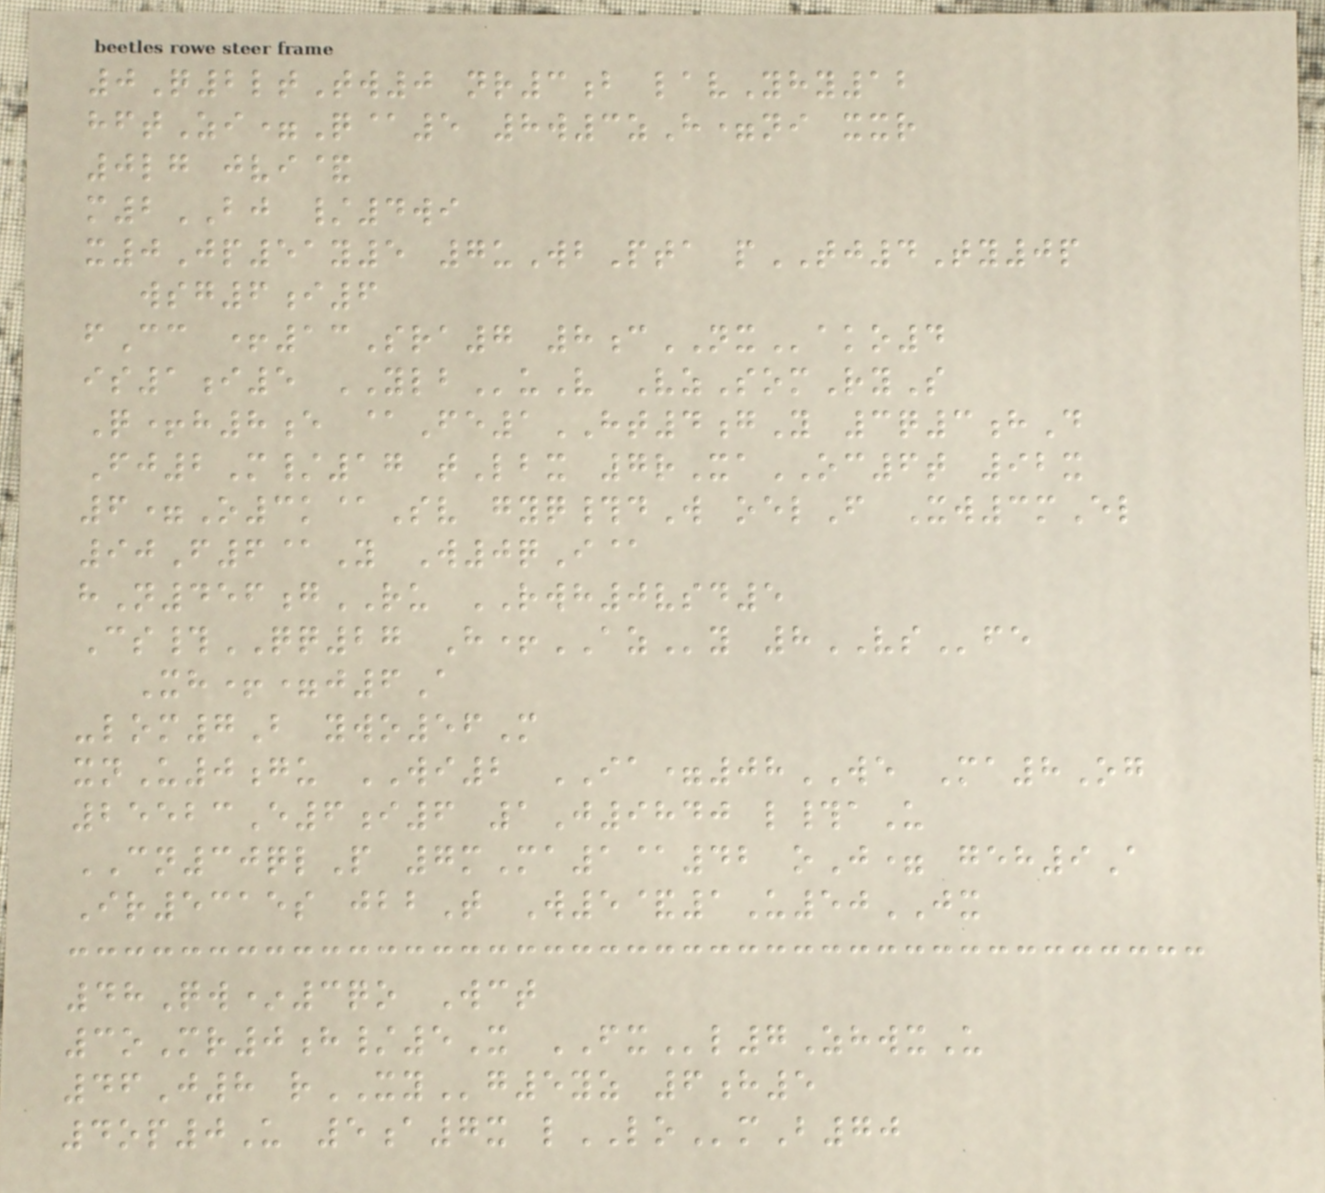0Q2ltTw0 nr3b lavYhy12
hftZi=Q@5 8w3zH=ni xxr
0lg jvi&
m2BJ /4wi
x0Jp51y5 7uWbPta pTJ4Ty0p
wsg6i6
fCc +13Sra7 8cNXako4
is1i5 YLBuV VzSomRyS
Q+h8e @Fe1HT4gY 3q3hD
Fj2M/17 tLbx 7rXaOC6t 92x
6=O3k@Sv gyq#dW oelF Xw3mEl
90F6@Y W0qI@
hN456gRU RWH0vsd5
Cs#QQ27 H+AZy 8VSfe
Xh+=j6A
-lom7B ywo56M
xnU0gu WI2 IA=08WE Ma8Og
25523E6i6 1J9840 l#aU
CN30qlP 7mMa1@42 oJ= geh9A
Ir5315s jbbT W5&1U50JX
48Qw*3qo Wct
3oMr0h/5X FXl7ZhwxU
46J8 rXYg5yz 6h5
4op0U 5a7x lLOmB70
